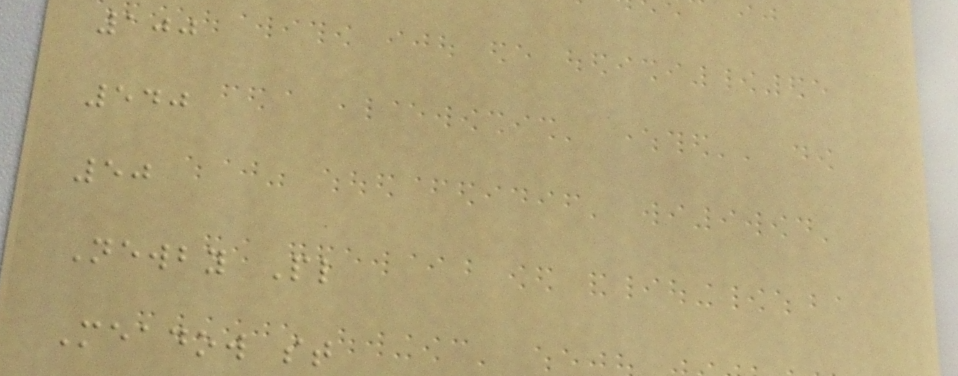100
540
50
Newby Pl
Meadow st
